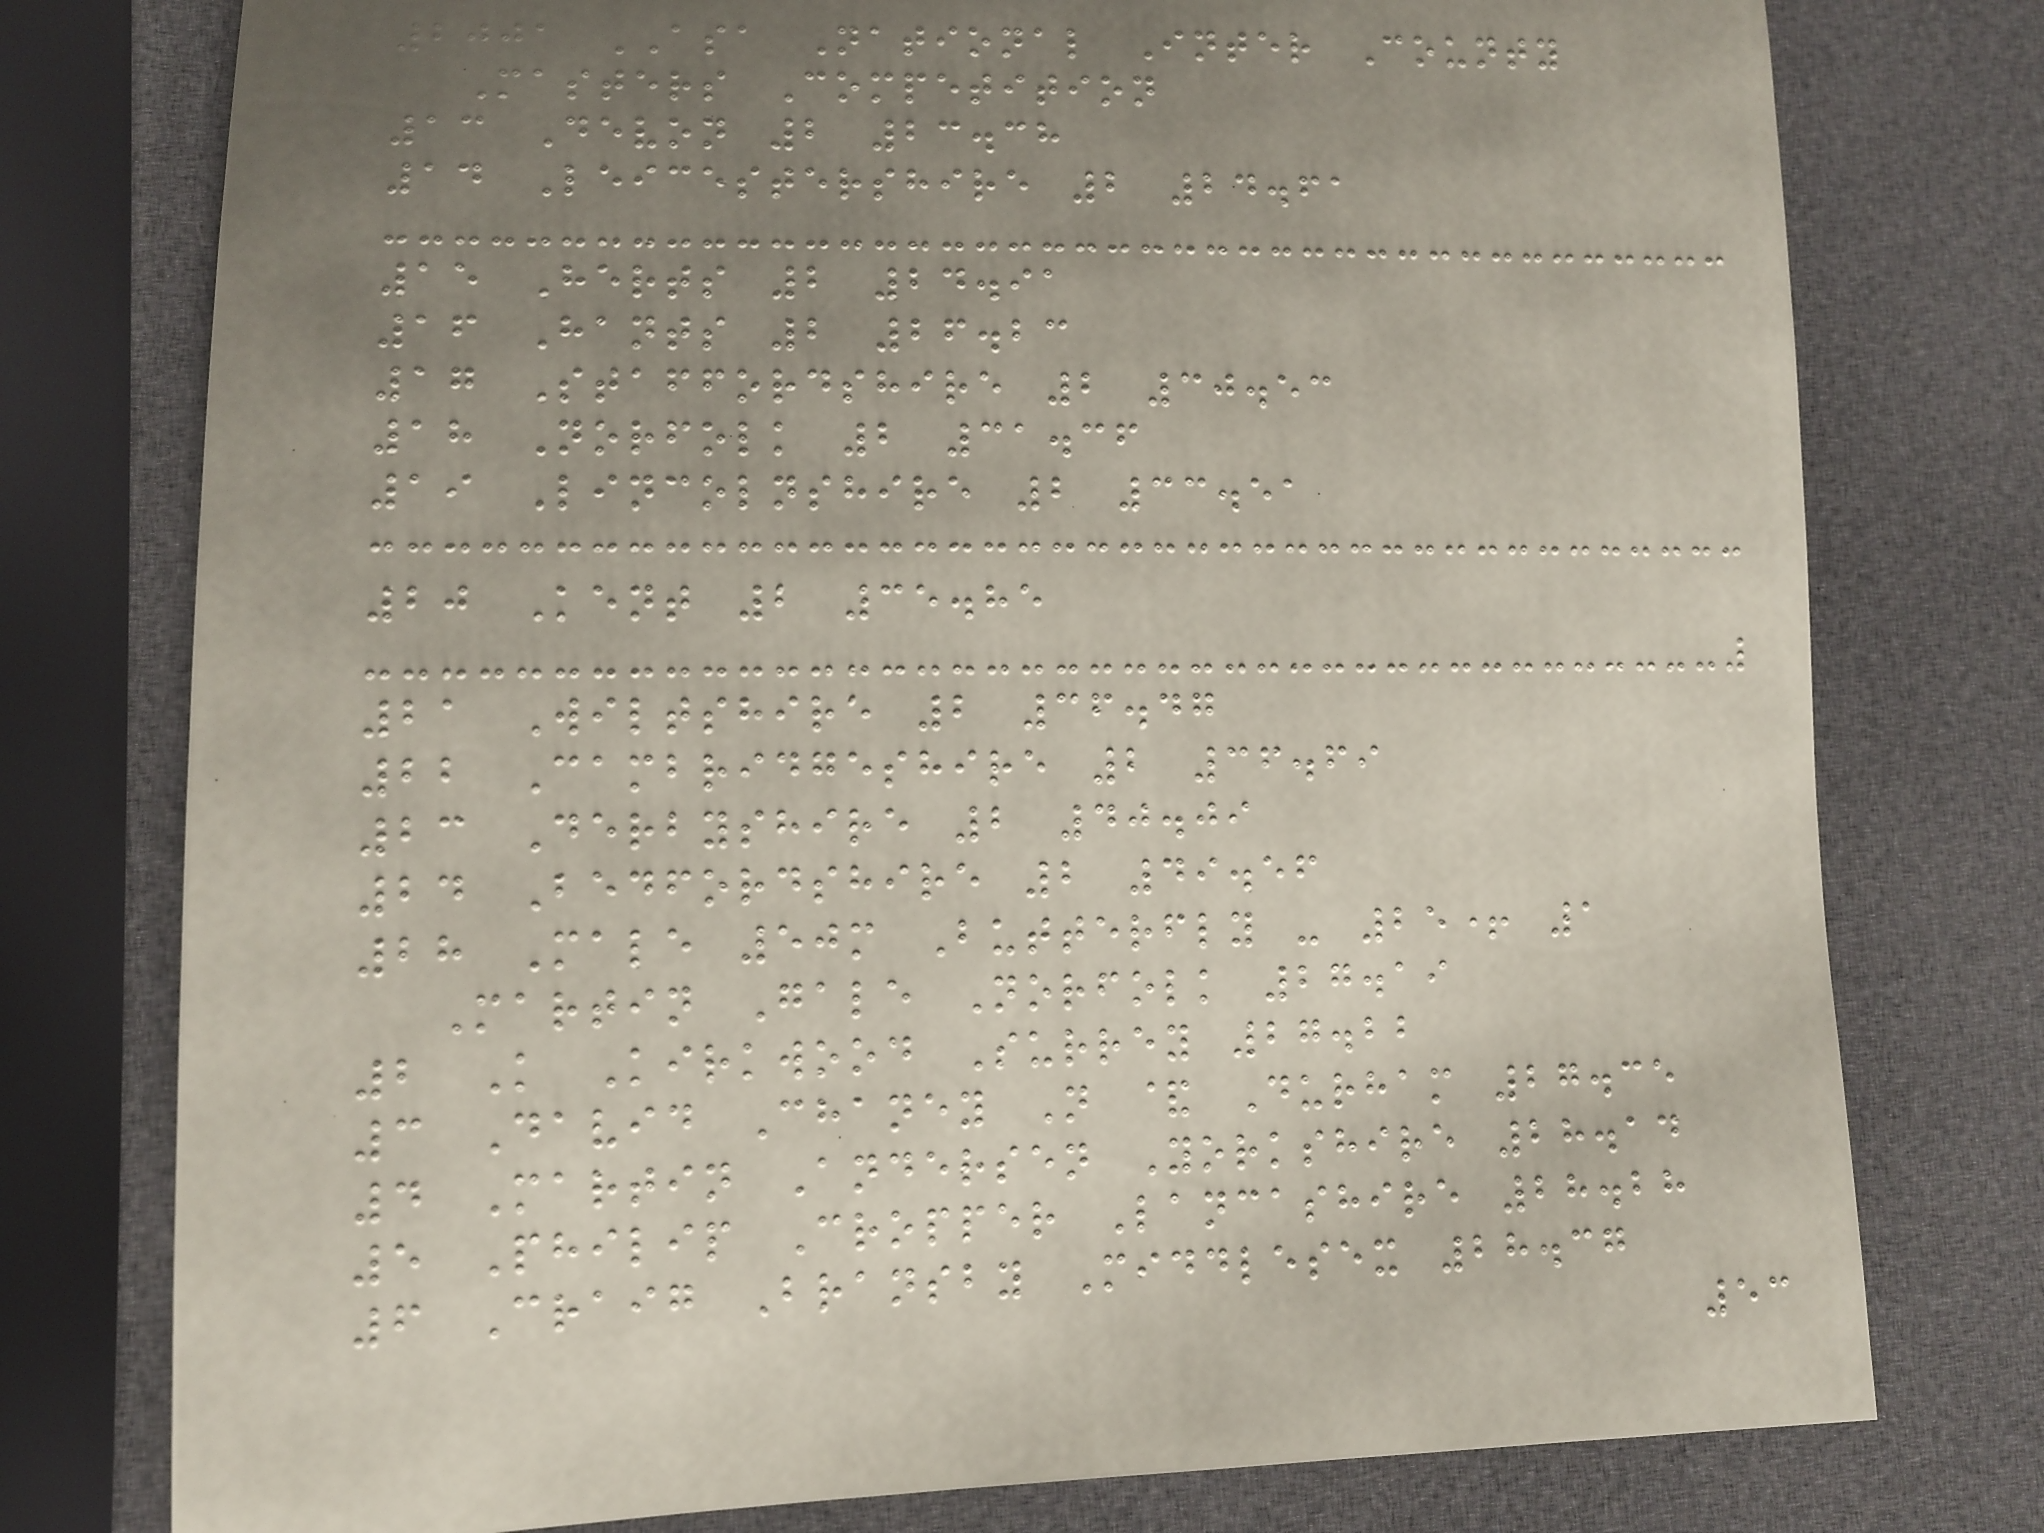2001 ASA National Inter County
Masters Competition
13 Devon 2 23.38
14 Leicestershire 2 24.61
15 Herts 2 24.91
16 Hants 2 26.23
17 Staffordshire 2 30.53
18 Norfolk 2 31.36
19 Lincolnshire 2 33.51
20 Kent 2 35.85
21 Wiltshire 2 36.47
22 Cambridgeshire 2 36.69
23 Derbyshire 2 40.09
24 Bedfordshire 2 49.56
28 Male 50m Butterfly - 25+ 1
Martin Gale Norfolk 27.19
2 K Kirkwood Surrey 27.22
3 David Chaney N & Durham 27.35
4 Martin Andersen Yorkshire 28.14
5 Philip Cropper Lancashire 28.28
6 Craig Bransby Middlesex 28.37
53
